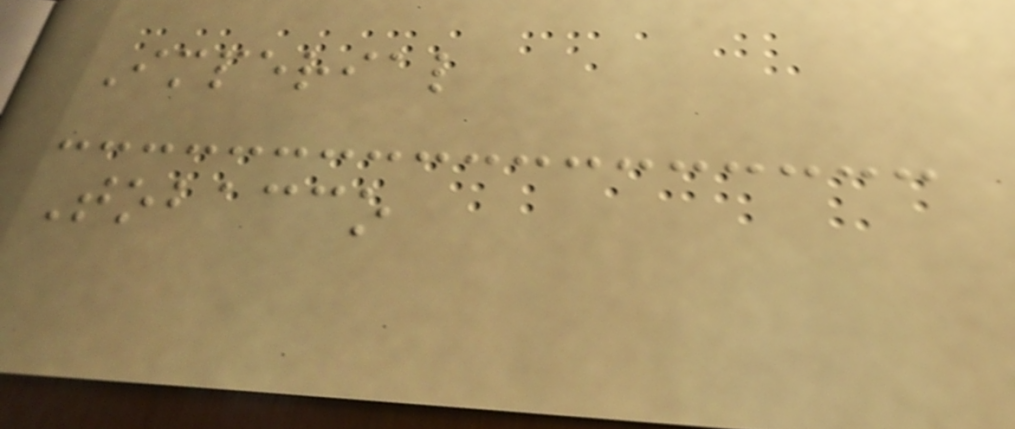Imperial
Tobacco
